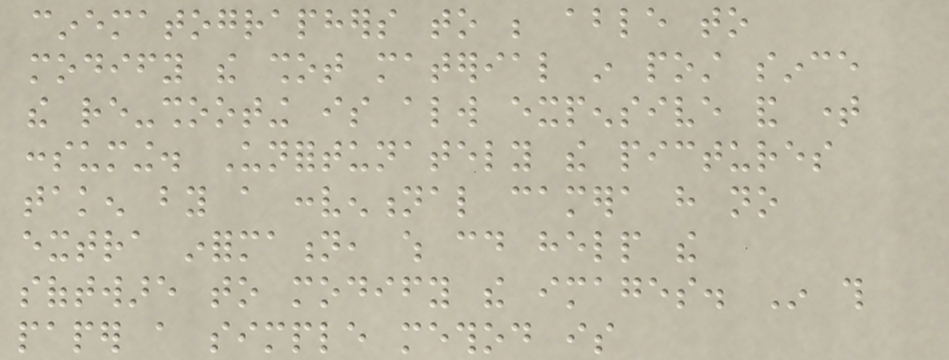cinematographers to be able to
modify the shot material in post since
the re-shooting is always expensive and time
consuming. Unfortunately the pictures
taken by a conventional camera have no
extra information, which could help the
software to modify the images. In this
paper a simple method is
